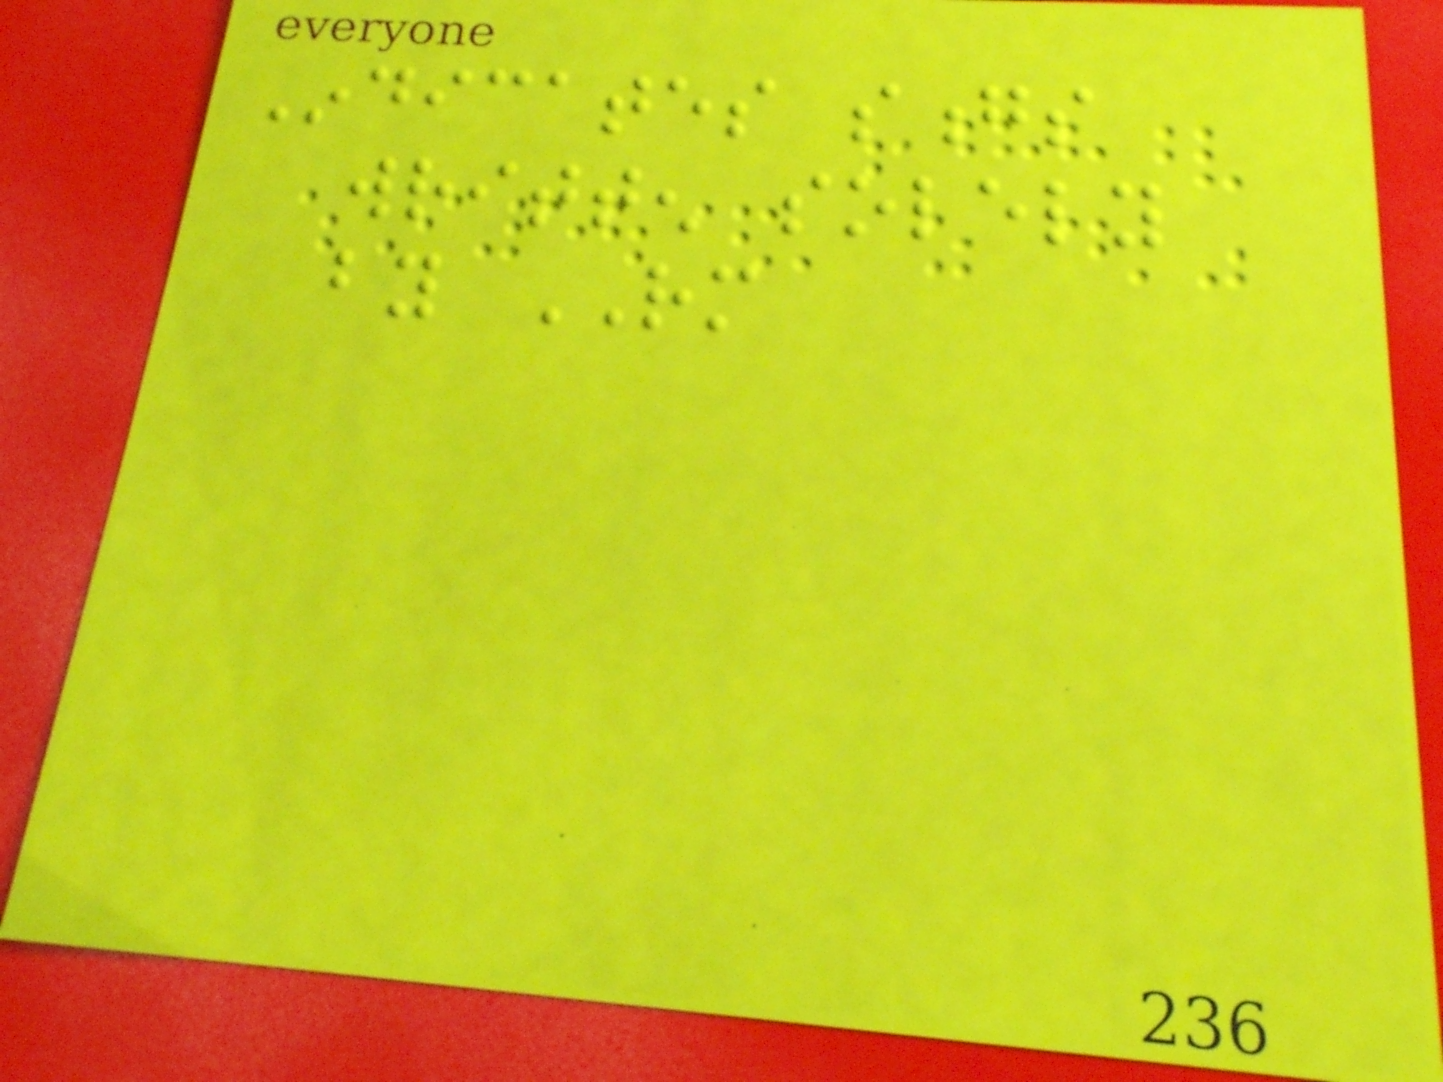Indicates songs
written solely
by RM
